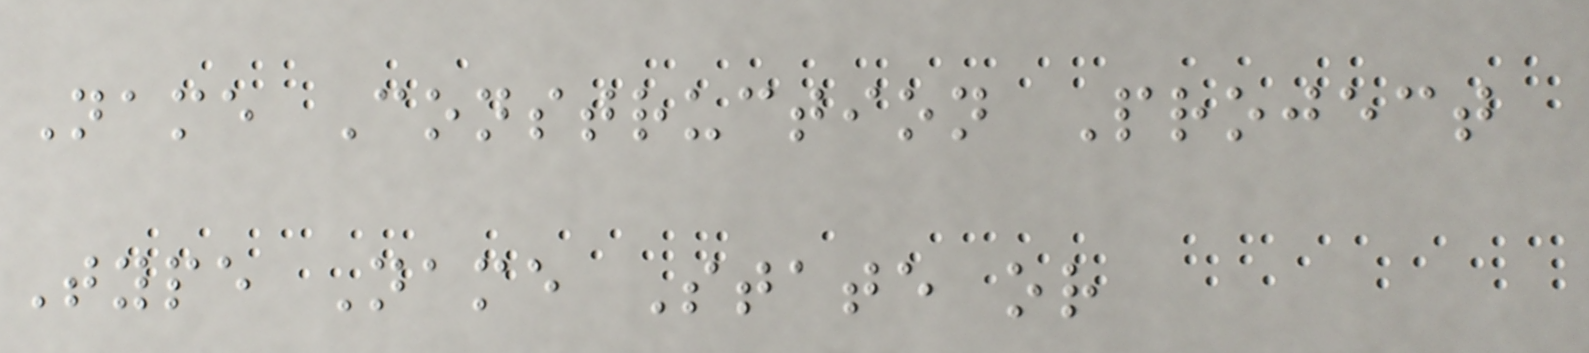Name Construction Project
Type Name State or
